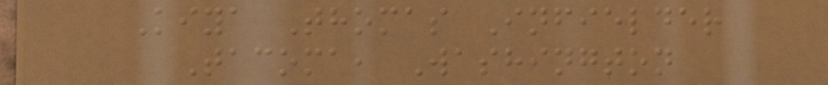Kiya Thomas Infielder
Tacoma, Washington
